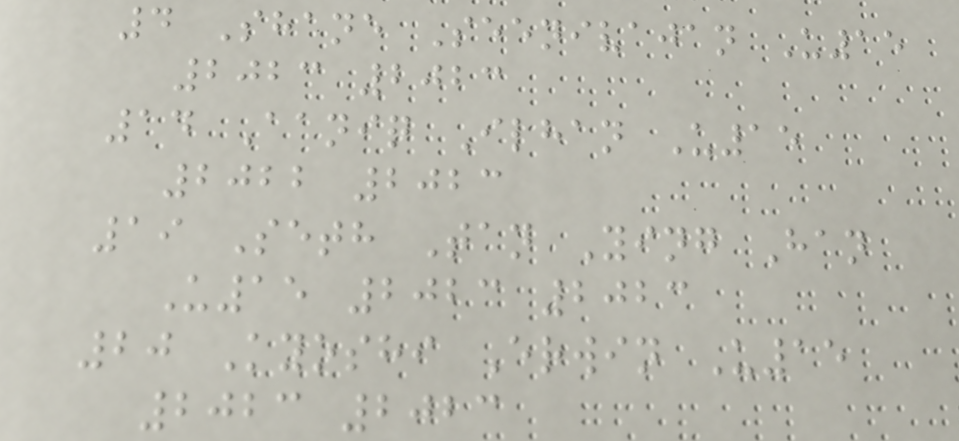4 Shane Seenivajan U15
2023 2023
14 Aaniq Ilhan U15
2022 2023
19 Seth Tan Ying Han
U15 2023 2023
20 Kyoshi Erwin U15
2023 2023
